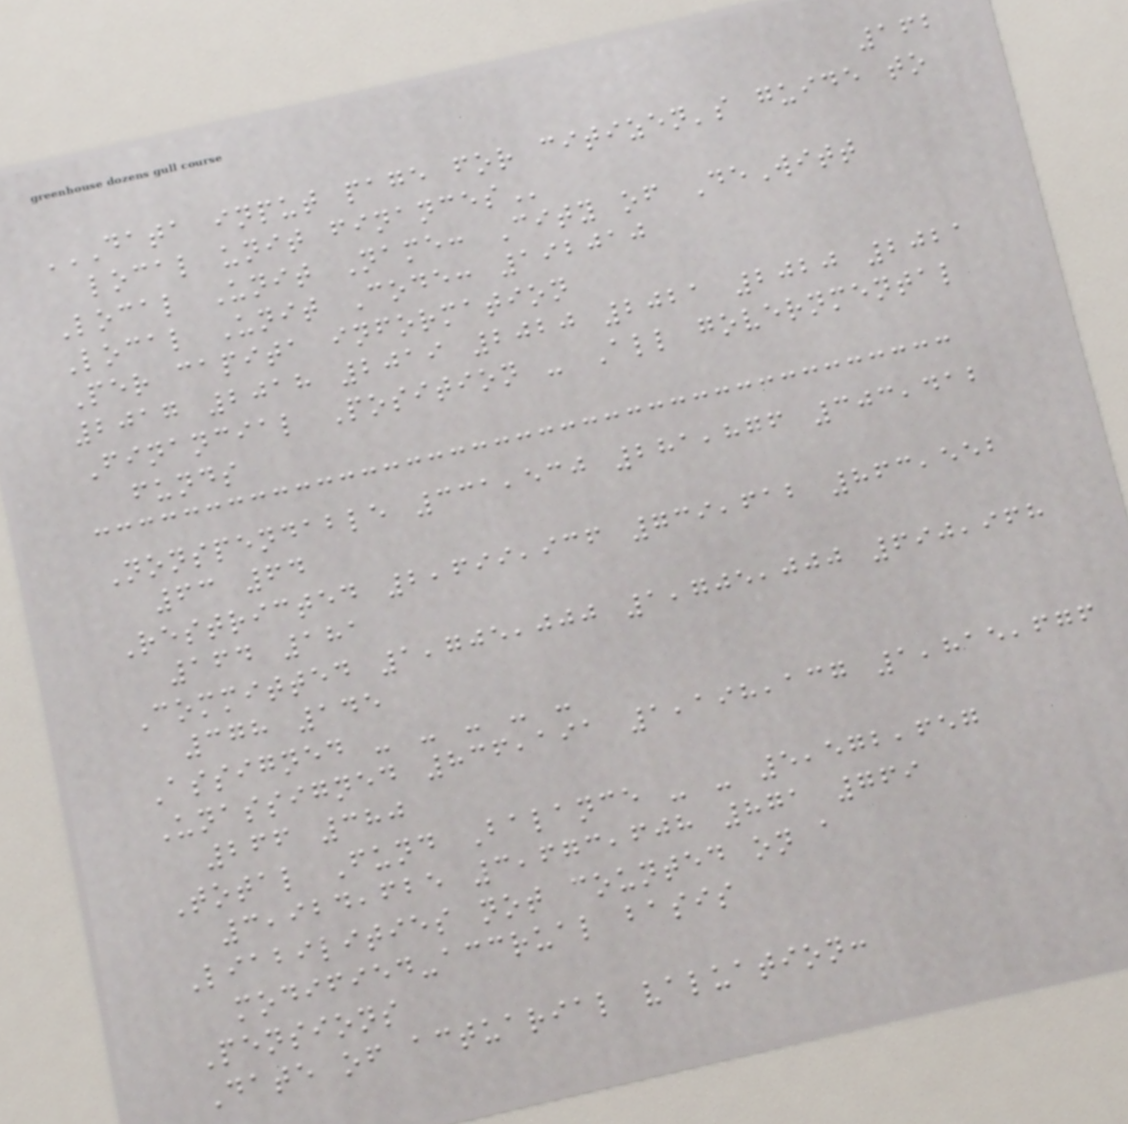162
DATA INPUT PAGE FOR CITIZEN'S GUIDE TO
LOCAL UNIT FINANCES
Local Unit Name: City of DeWitt
Local Unit Code: 192010
Per capita information
2017 2018 2019 2020 2021 2020 2021
Financial Position - All governmental
funds
Nonspendable 331,530 281,876 303,412
63 64
Restricted 2,699,936 739,612 863,552
164 181
Committed 1,705,000 1,705,000 690,968
378 145
Assigned - - - - -
Unassigned 836,191 1,198,137 1,815,676
266 380
Total Fund Balance - - 5,572,657
3,924,625 3,673,608 871 769
Liabilities not counted on a
modified-accrual basis
Pensions
Date of actuarial valuation:
